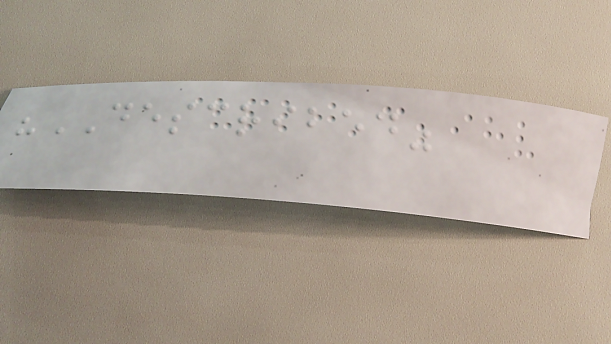"DESCRIBED"
